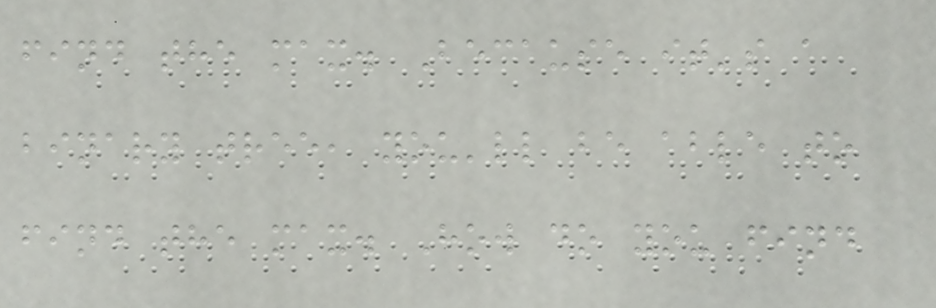find the max. Because it's a
binary tree, you'll be able to
find the max. How do you find
